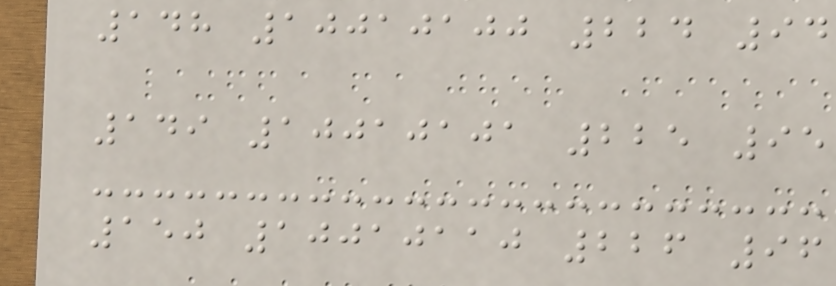148 10010100 224 94
149 10010101 225 95
150 10010110 226 96
